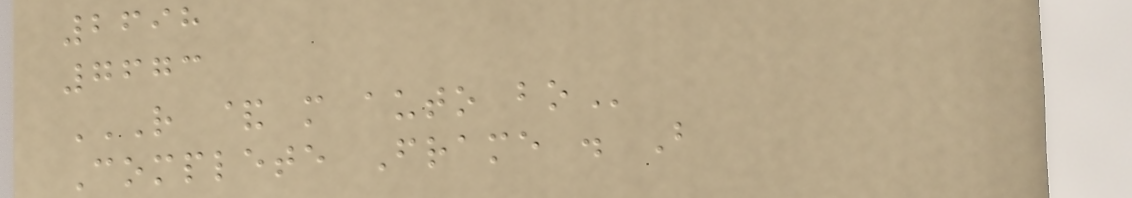2698
7673
R & M AUTO BO
Complete Frame . B
